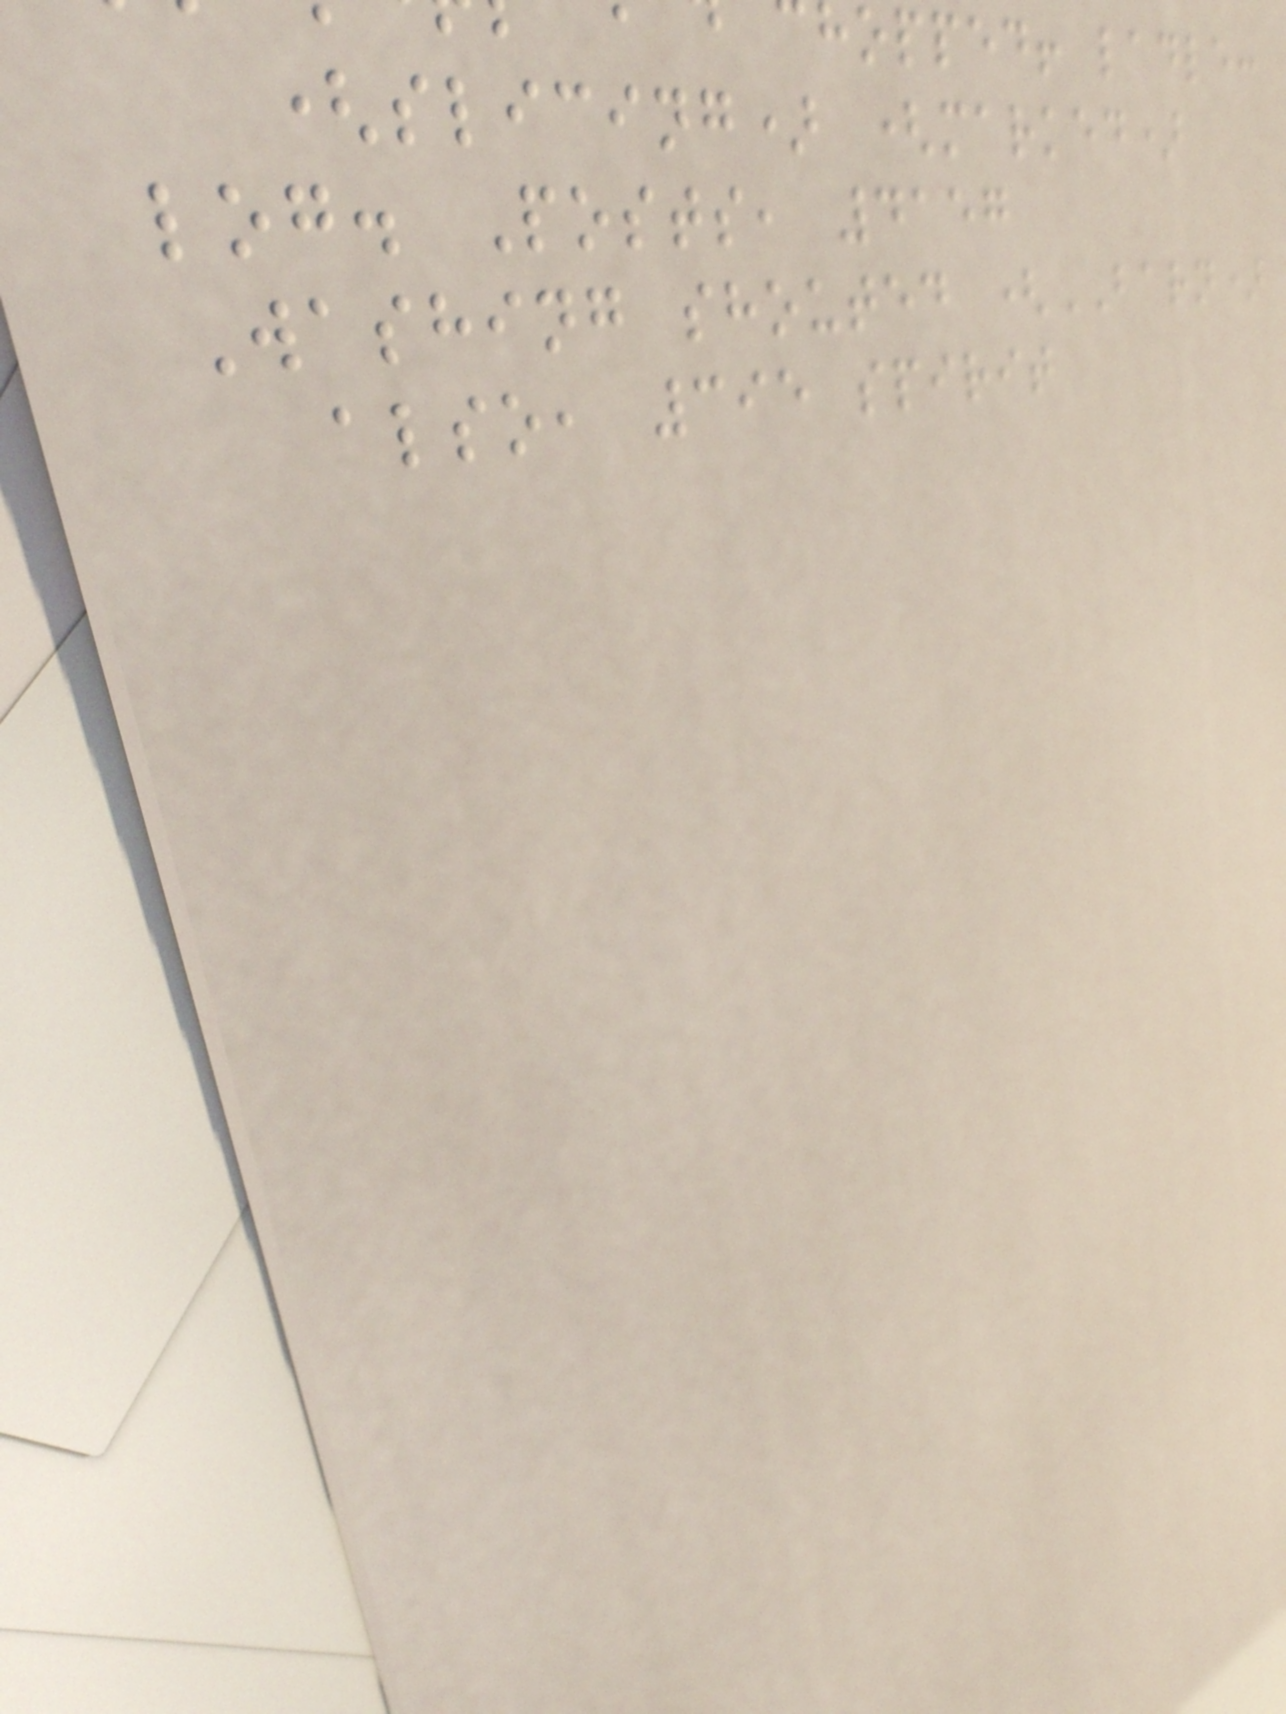hopped! ladle:
(slicing) (marked)
log. Posts, 4157
Washing shouted (BARN)
also, 395 spirit
